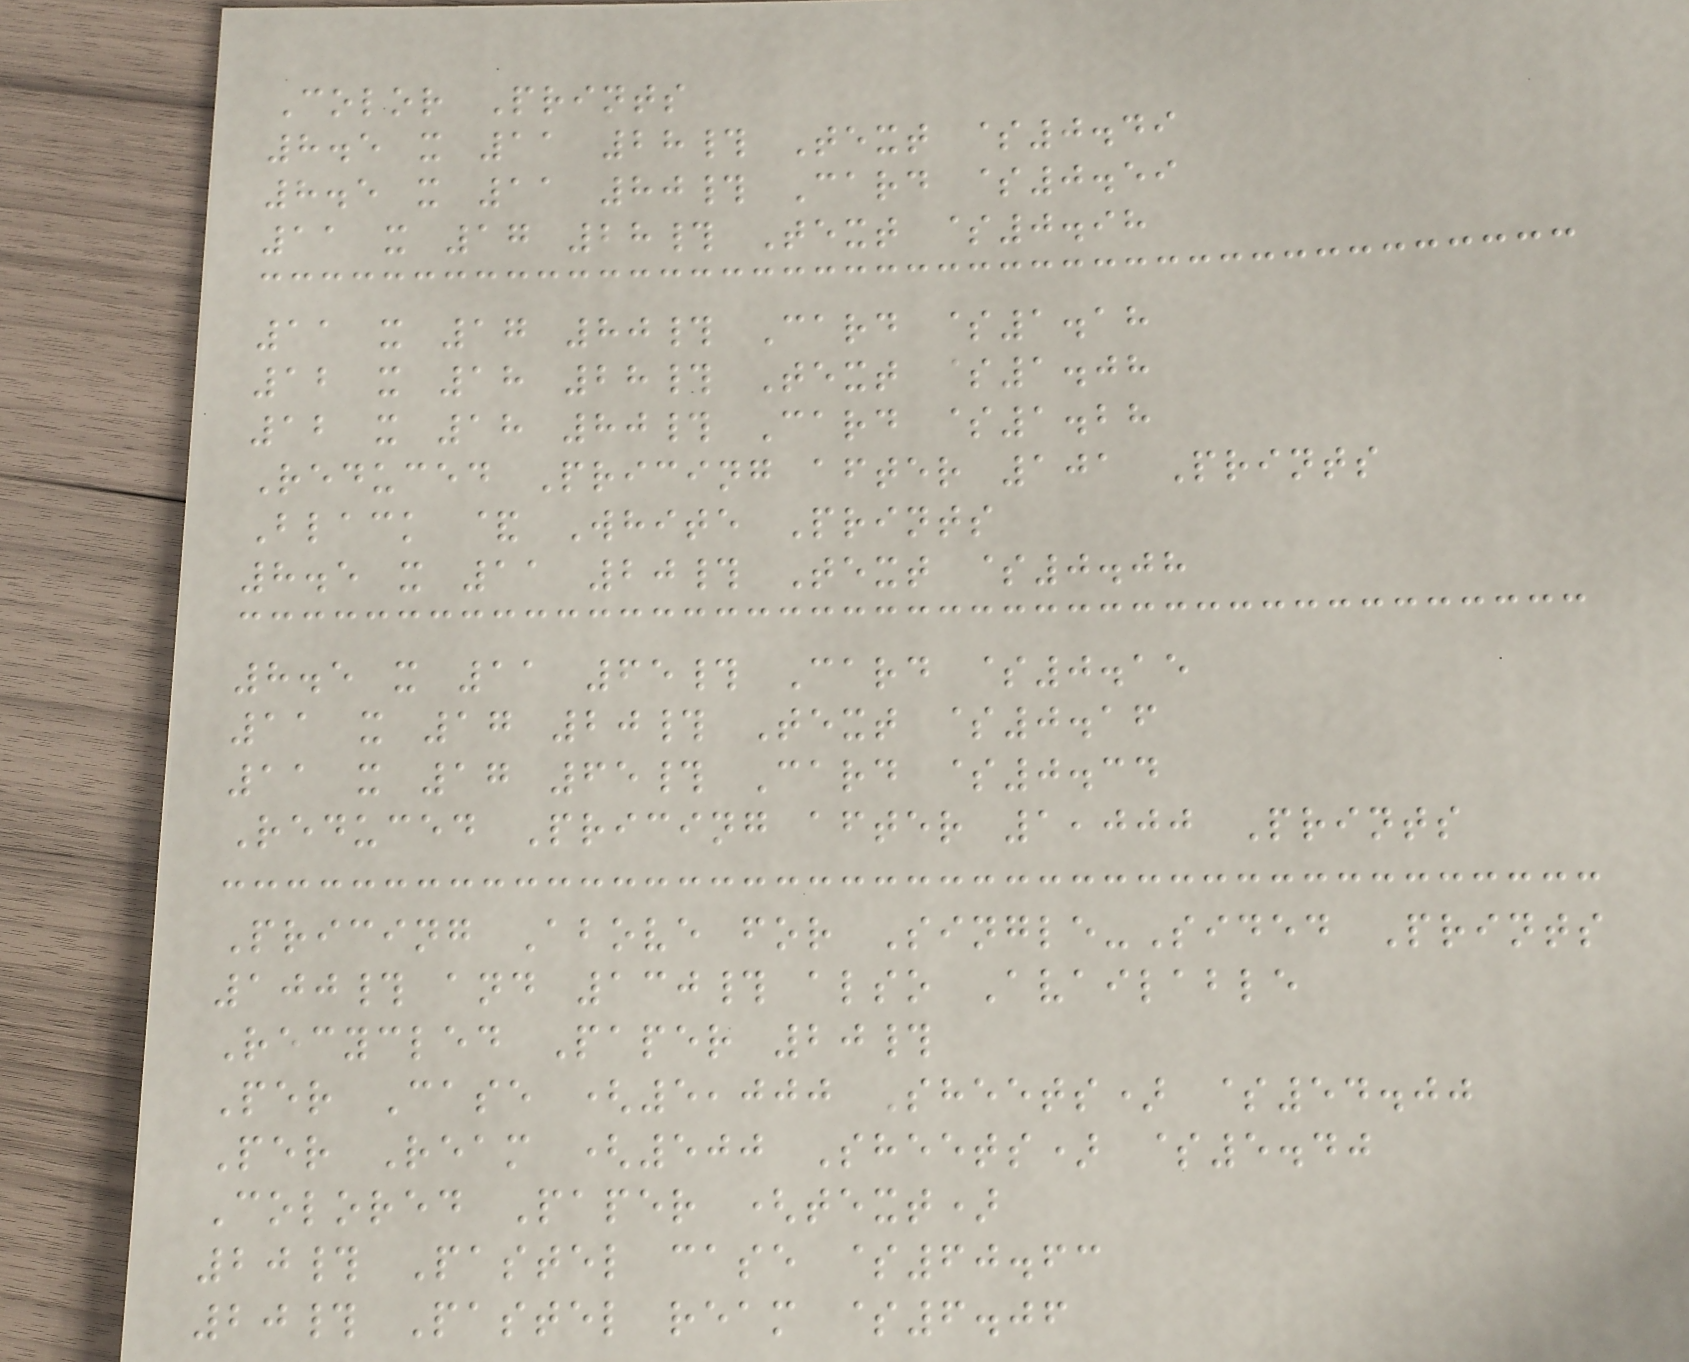Color Prints
8.5 x 11 28# Text $0.49
8.5 x 11 80# Card $0.59
11 x 17 28# Text $0.98
11 x 17 80# Card $1.18
12 x 18 28# Text $1.08
12 x 18 80# Card $1.28
Reduced Pricing after 101 Prints
Black & White Prints
8.5 x 11 20# Text $0.08
8.5 x 11 65# Card $0.15
11 x 17 20# Text $0.16
11 x 17 65# Card $0.34
Reduced Pricing after 1,000 Prints
Pricing Above for Single-Sided Prints
100# and 130# also Available
Recycled Paper 20#
Per Case (5,000 Sheets) $54.00
Per Ream (500 Sheets) $5.40
Colored Paper (text)
20# Pastel case $60.63
20# Pastel ream $6.06
